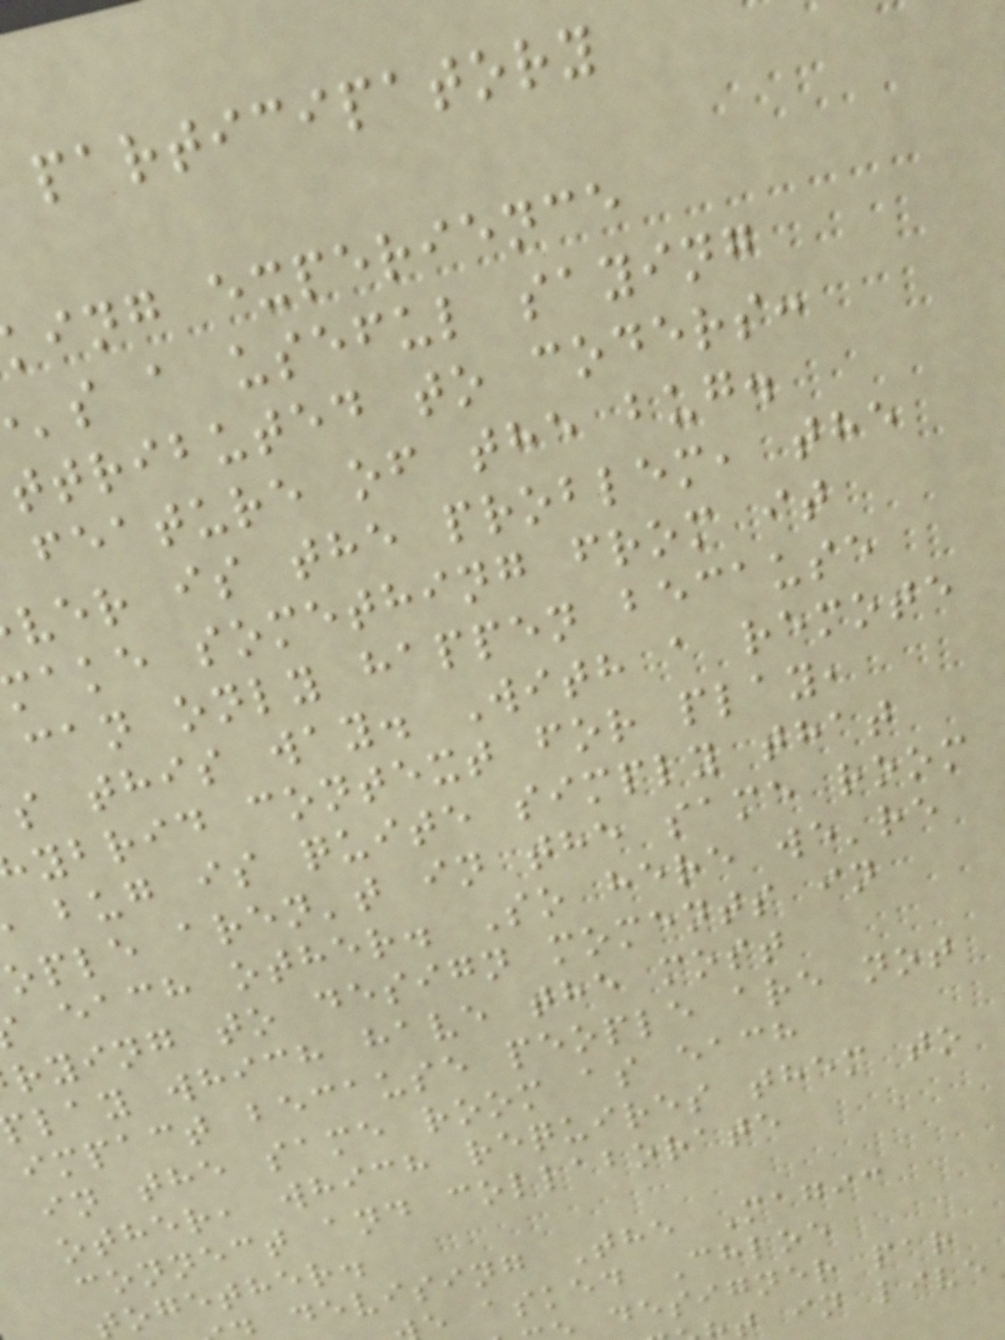participatory
ing experience
's a useful saying
ttributed to coders:
feature of the bug.
ver is the problem, the
make something from it
can only happen because
s this way. With a remote
ybrid context for play,
bug is quite simply that
ople aren't in the same room
each other. So here we're
rying to design moments in
lay which have the most
impact because people are not
in the same room as each
other, which requires them to
connect and collaborate
ogether.
devising The Magic
e asked Chloe
designer par
t in live
